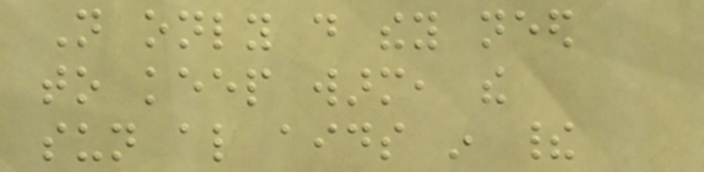Not only do they need
to keep warm, the
sun also aids in their
